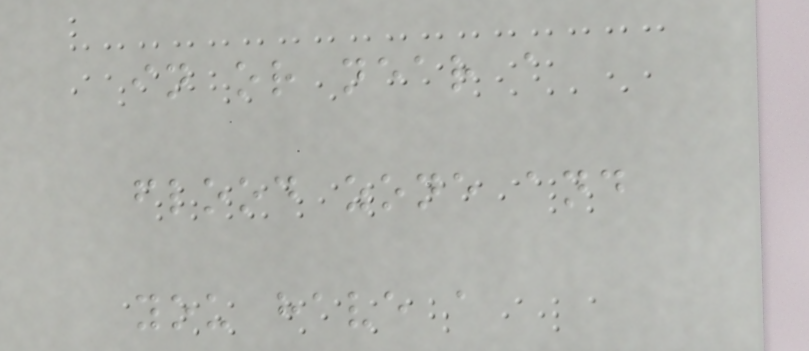in or near a
flood zone and
you have a
